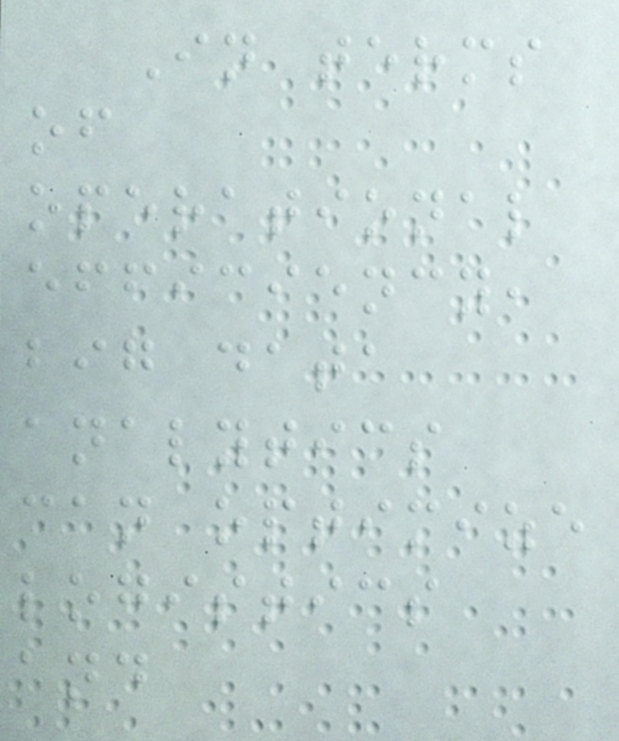In terms
of
operational
efficiency,
big data
analytics
can optimize
logistics
and
